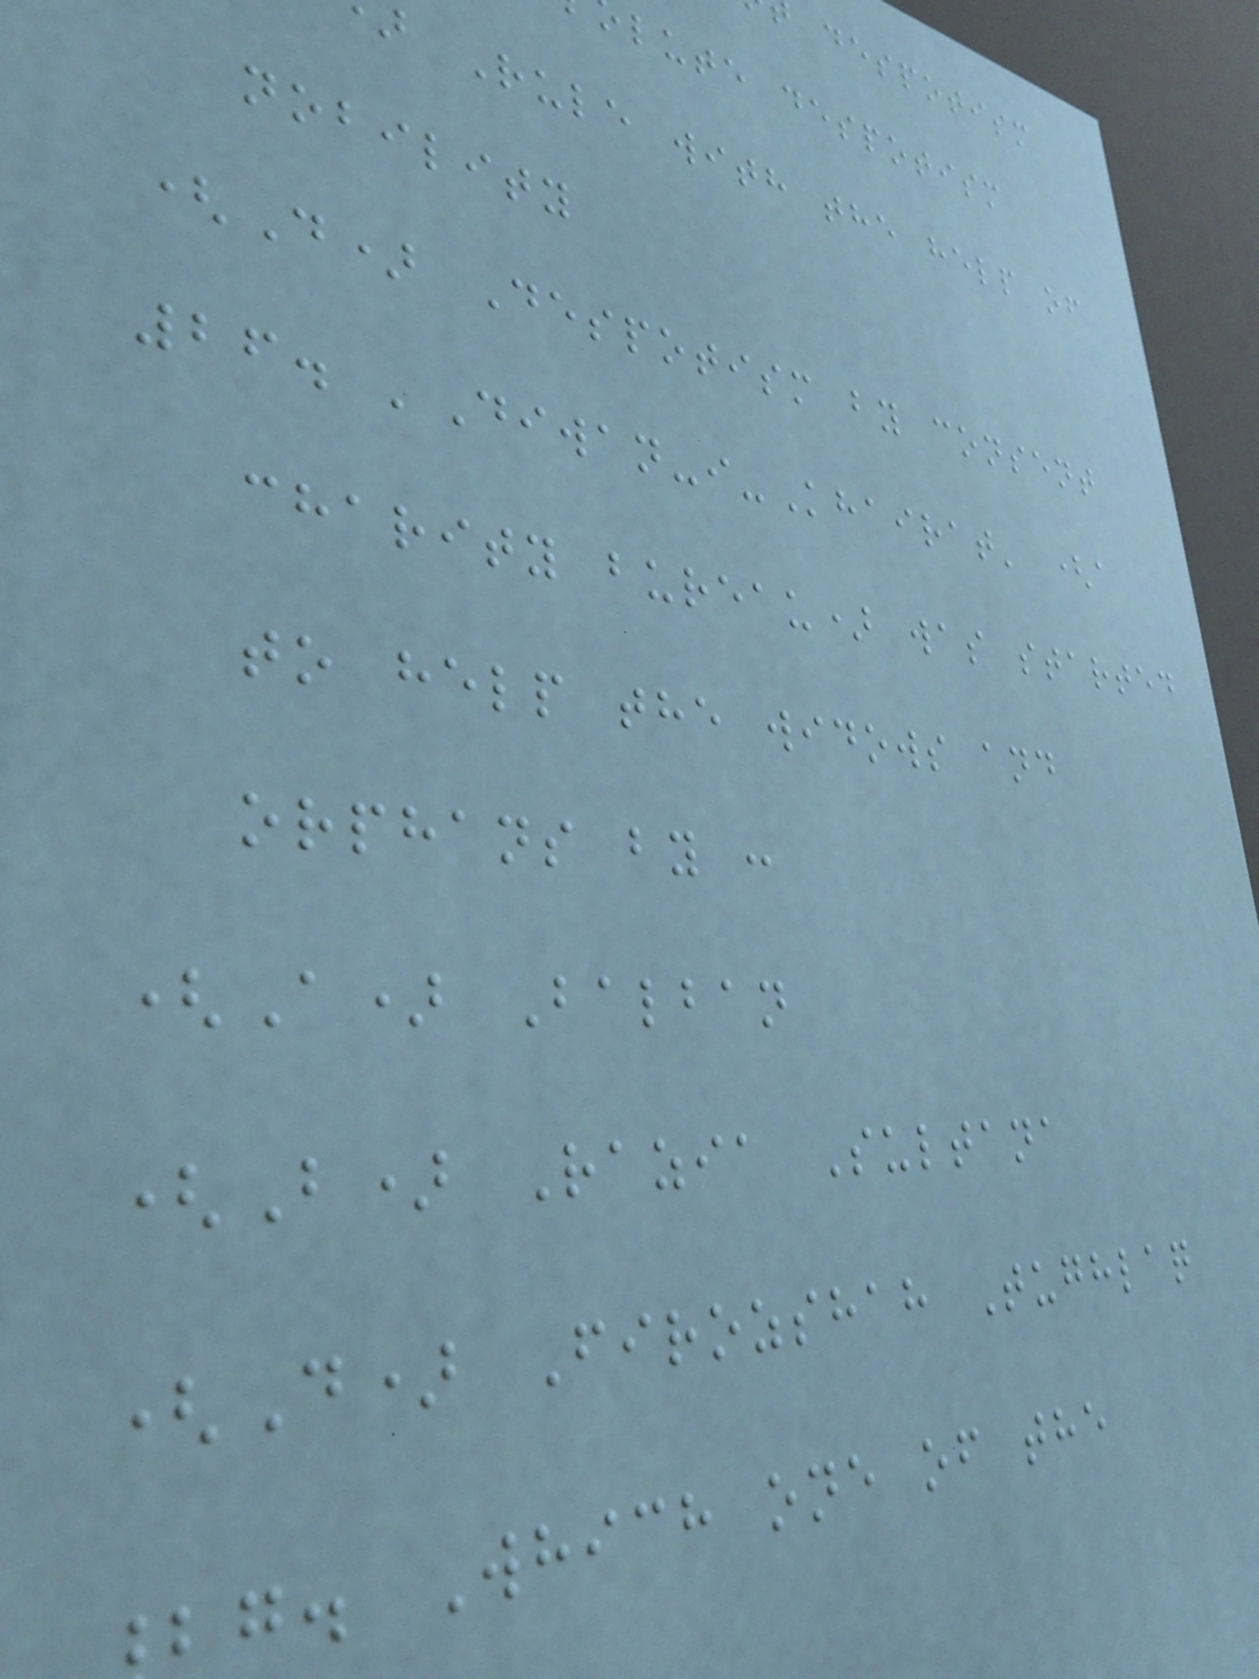despotism
lute despotism
Rule with the help of
nobility
(D) Despotism by consent
26. 'Diwan-i-Khairat' (a
charity bureau) was started
to help the widows and
orphans by :
(A) Balban
(B) Razia Sultana
(D) Firozshah Tughlaq
g. Which one of the
